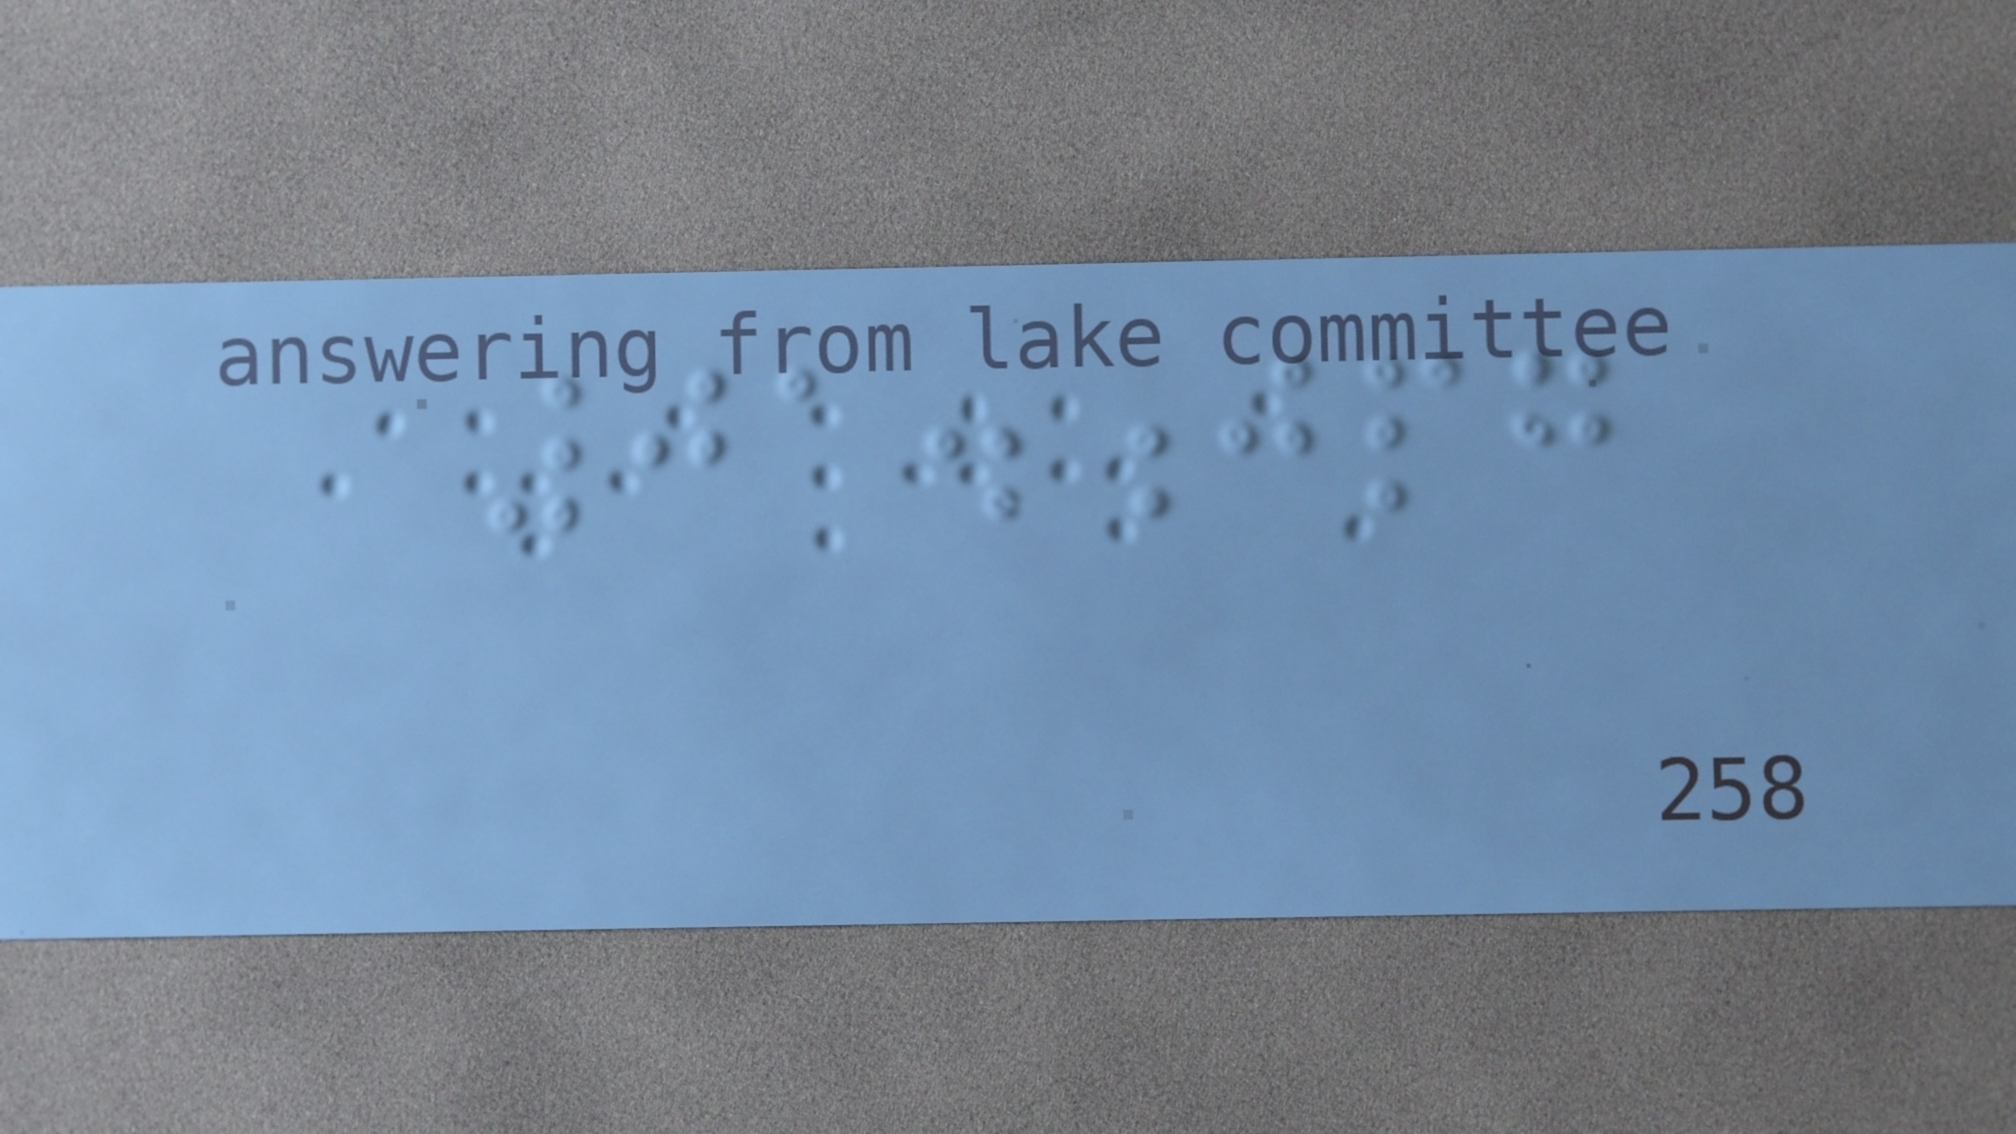01.jpg
